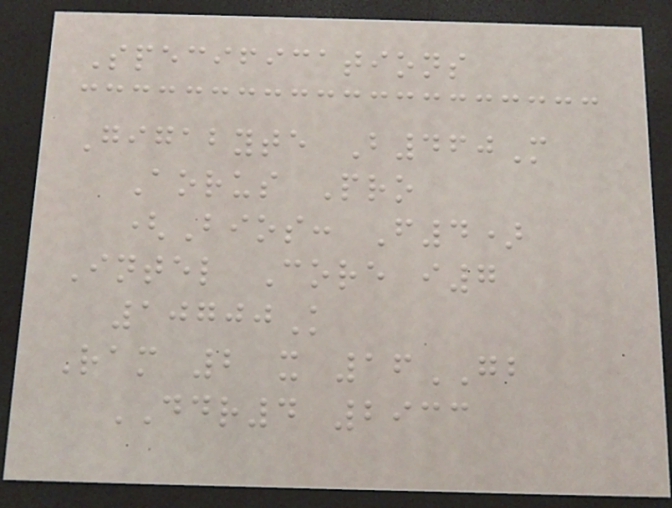Specifications
Gigabyte B460M
Aorus Pro
(Bios: F4)
Intel Core i7
10700K
Ram 2 x 16GB
DDR4 2933
